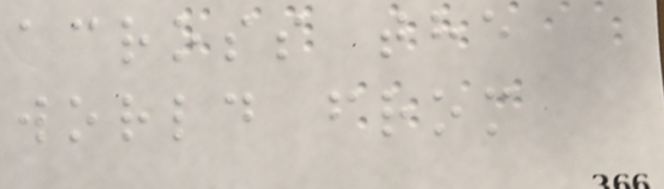across the
world from
